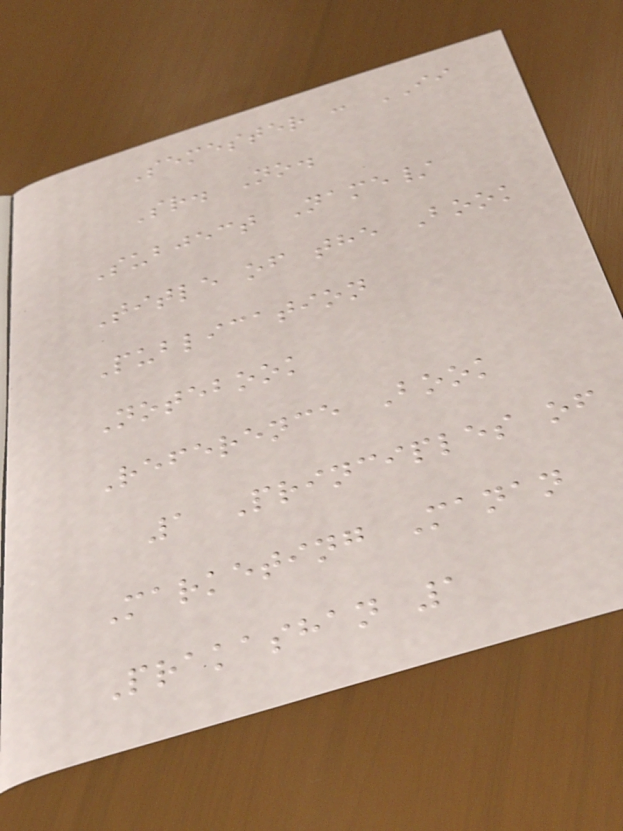Semester : II
Sr. No.
Subject Name/
Title of the Book
Publication
Notebook
Reference Book
1 Principles of
Marketing Manan
Prakashan 1
